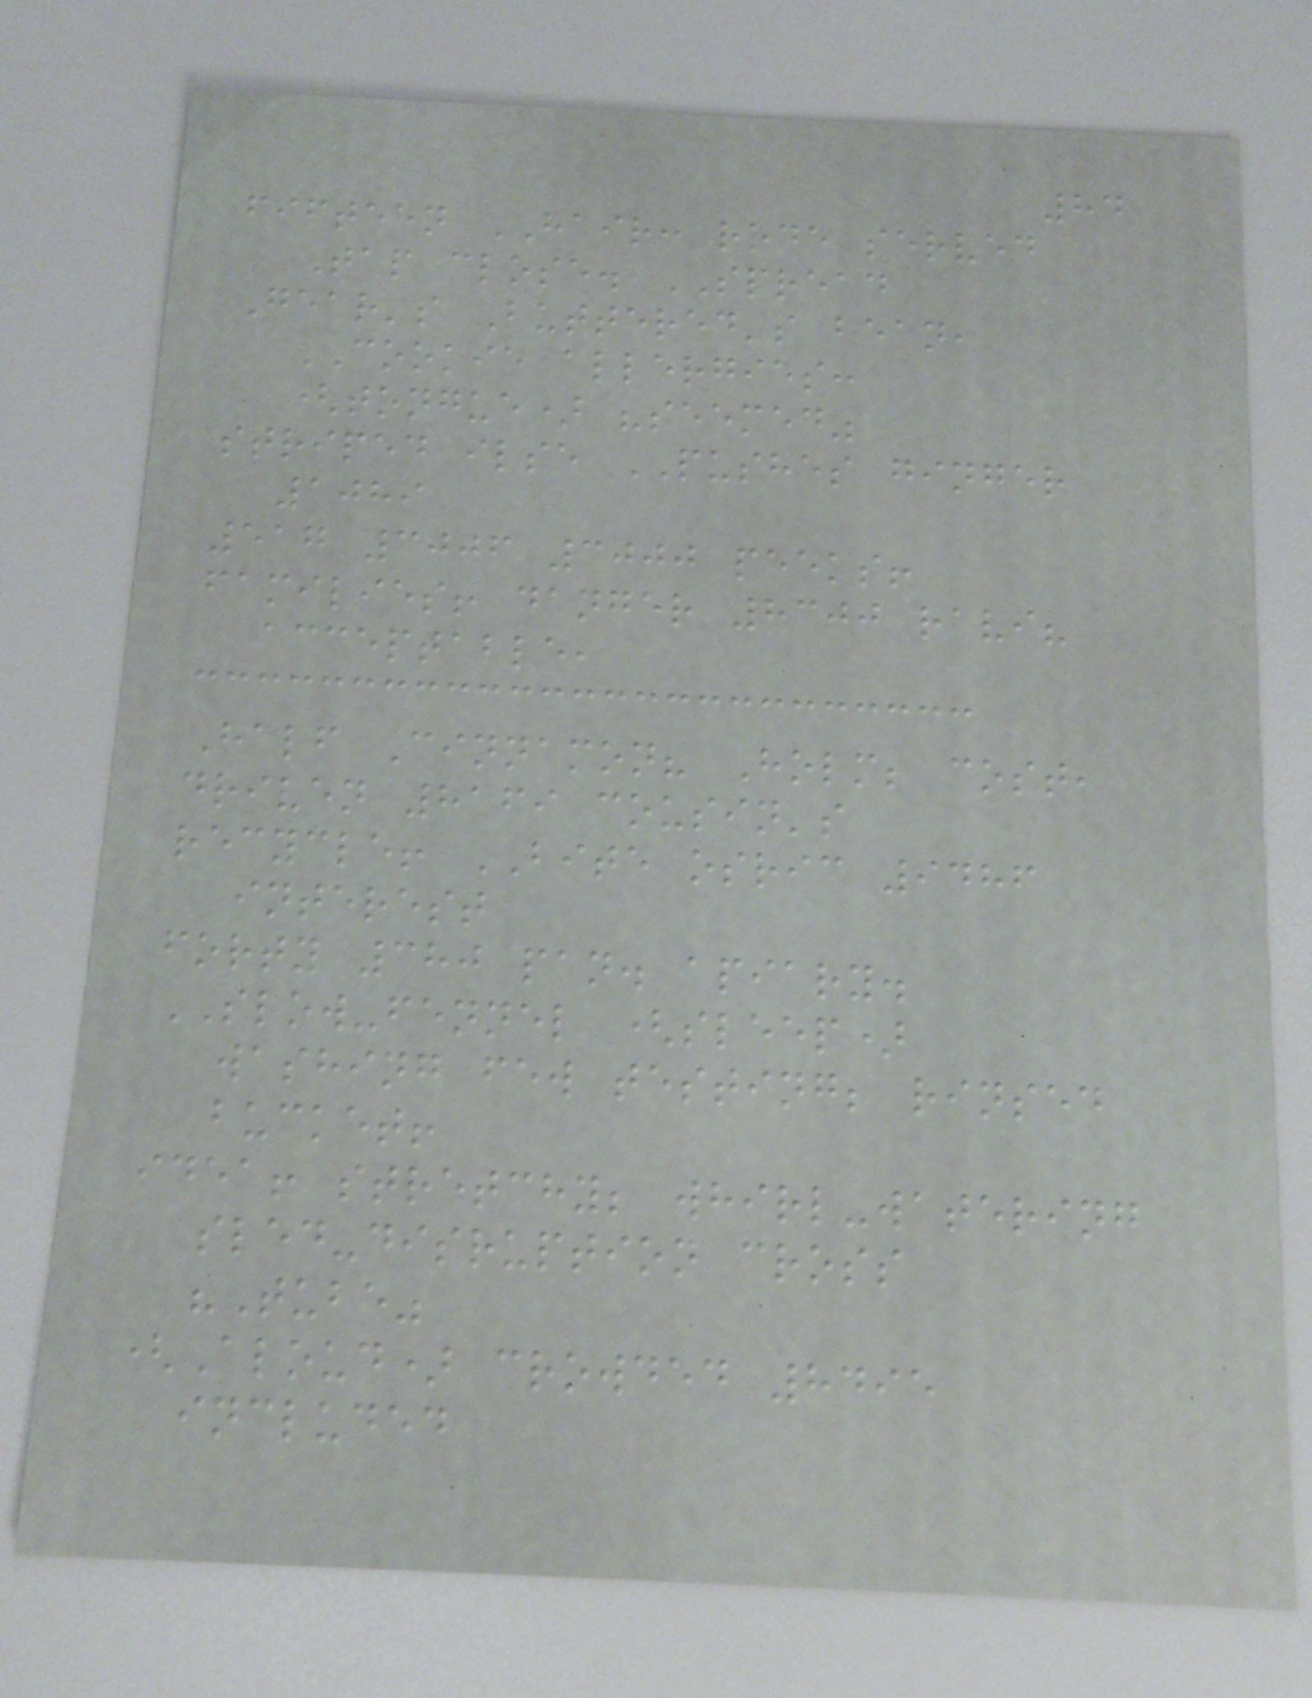84
fifteen HAIR: rode served
Tap close. SPREAD
Gear's Buttered's bean,
COOKIE allergies:
(tongue) "seemed"
striped ilse PUSHES ginger
1089
517 3006 3000 peeks!
families! danger 8300 ravi?
acceptable,
Half Cinnamon? Holm; cost,
driven 8169 cousin's
recycle! BITE osric 9486
interest
forty 380 pan. apiary.
SLOW-fennel (sleep)
washing few testing; rinsed
bucket!
idea! stretchy; whirl-watering
sled-disruption cross
"Tube"
(Aloud) crowded 8495
included
